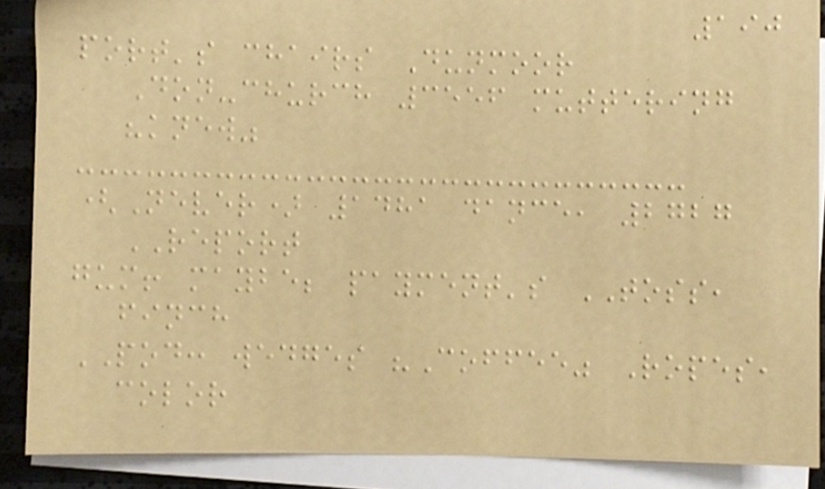190
port's chairs Dunmoor
Don-church 3556 muttering
"knew"
(Never) 1481 dance, 2727
REPORT
gum! maybe; payment's TOSS,
finch
POD: wedges "Coffee" Ropes,
color
